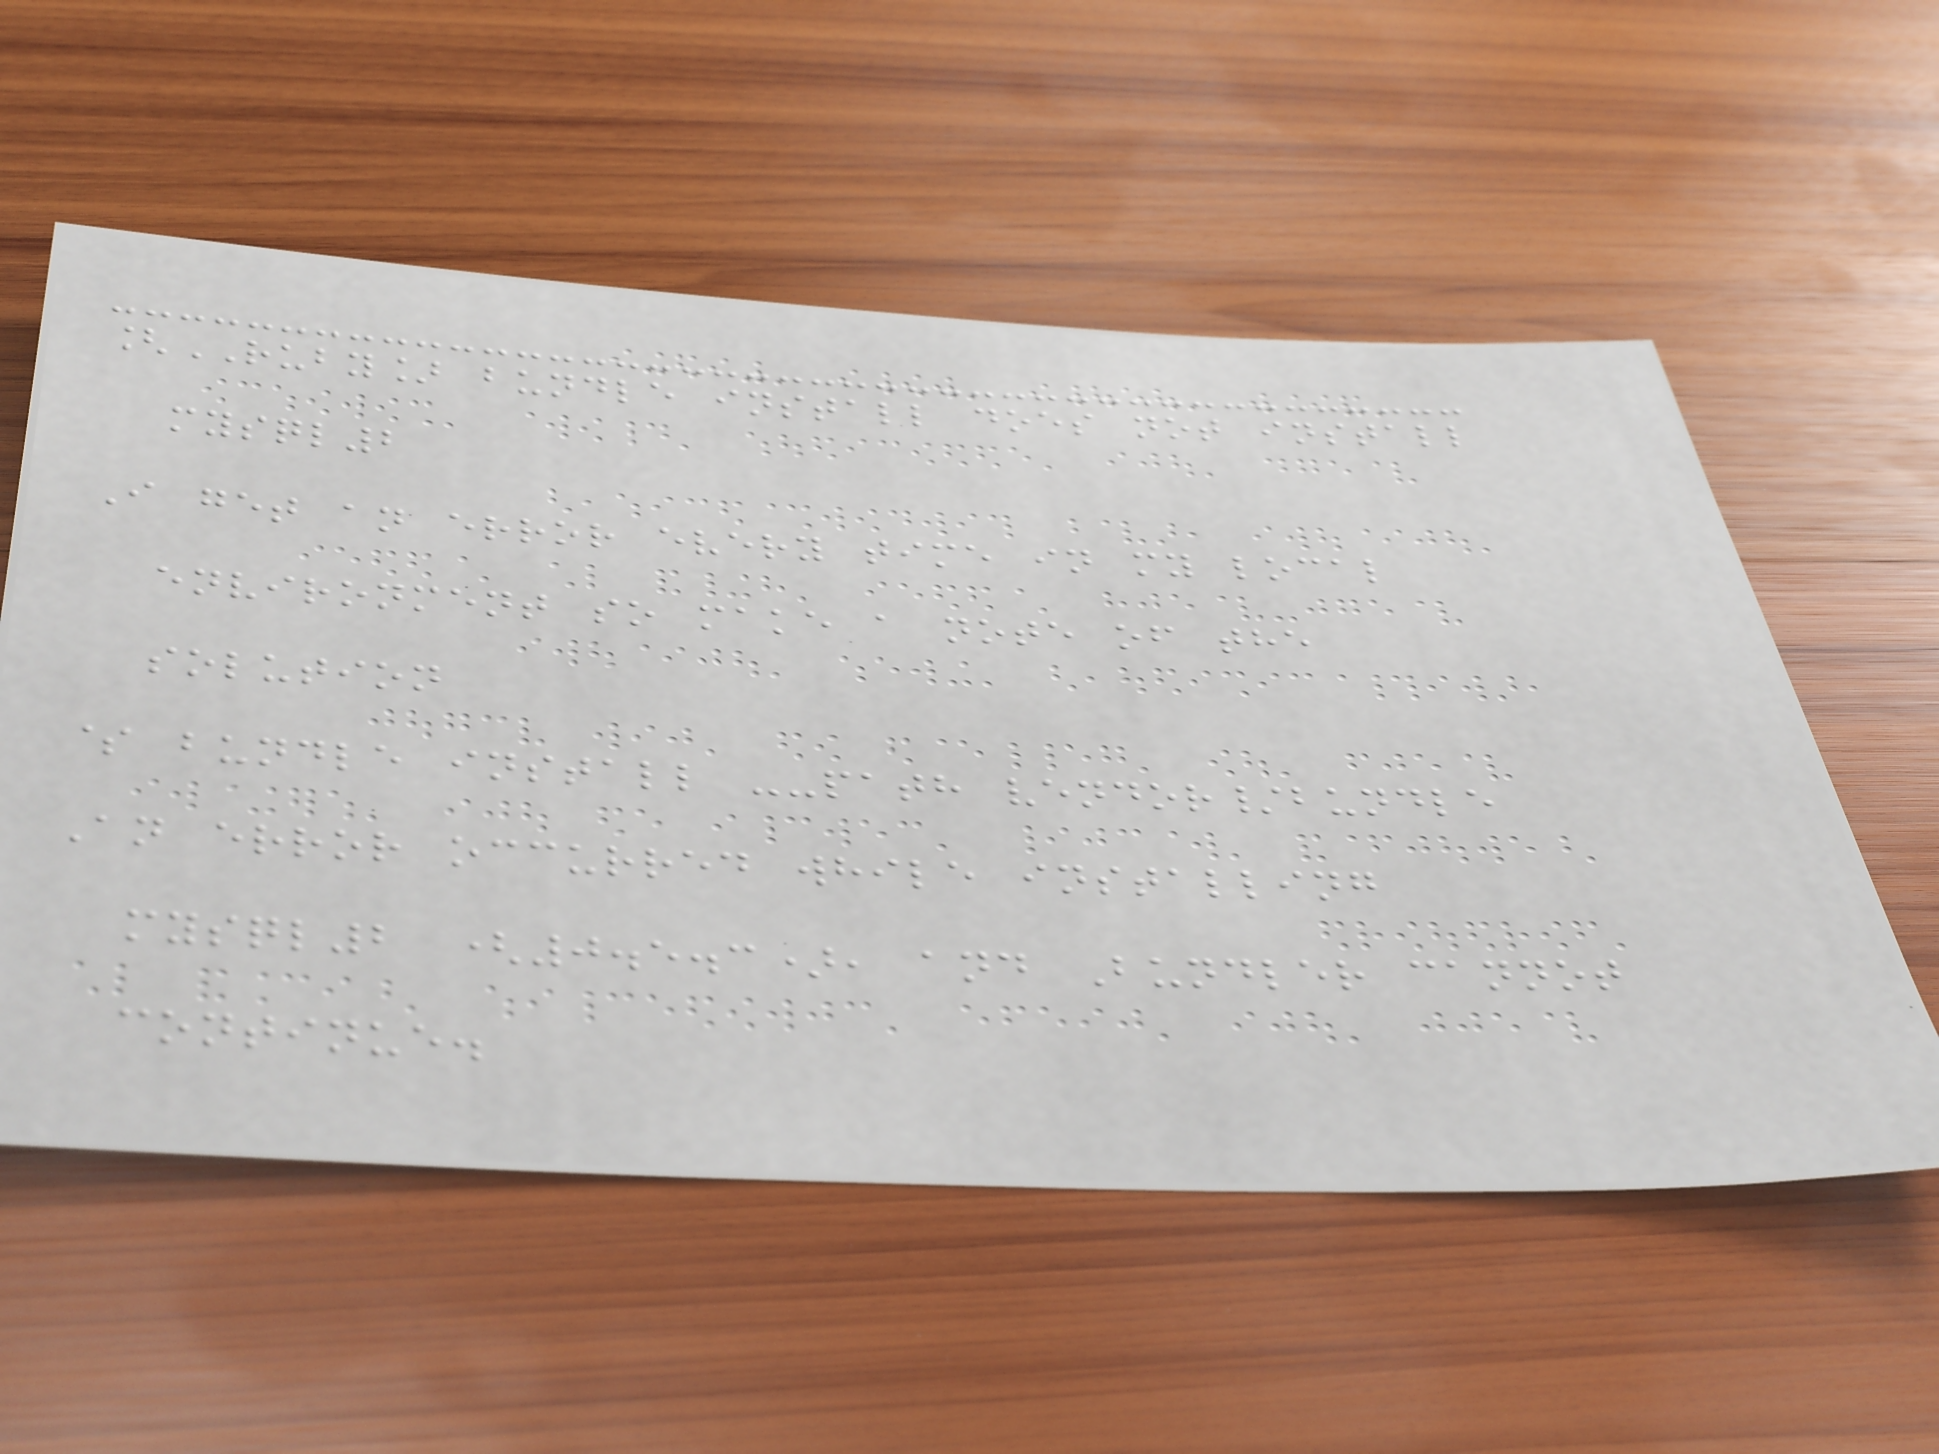[RUBY] bundle install does not install
mysql2
I get an error every time in my local
environment so make a note of the
solution
$ bundle install --path vendor/bundle
An error occurred while installing
mysql2 (0.5.3), and Bundler cannot
continue.
